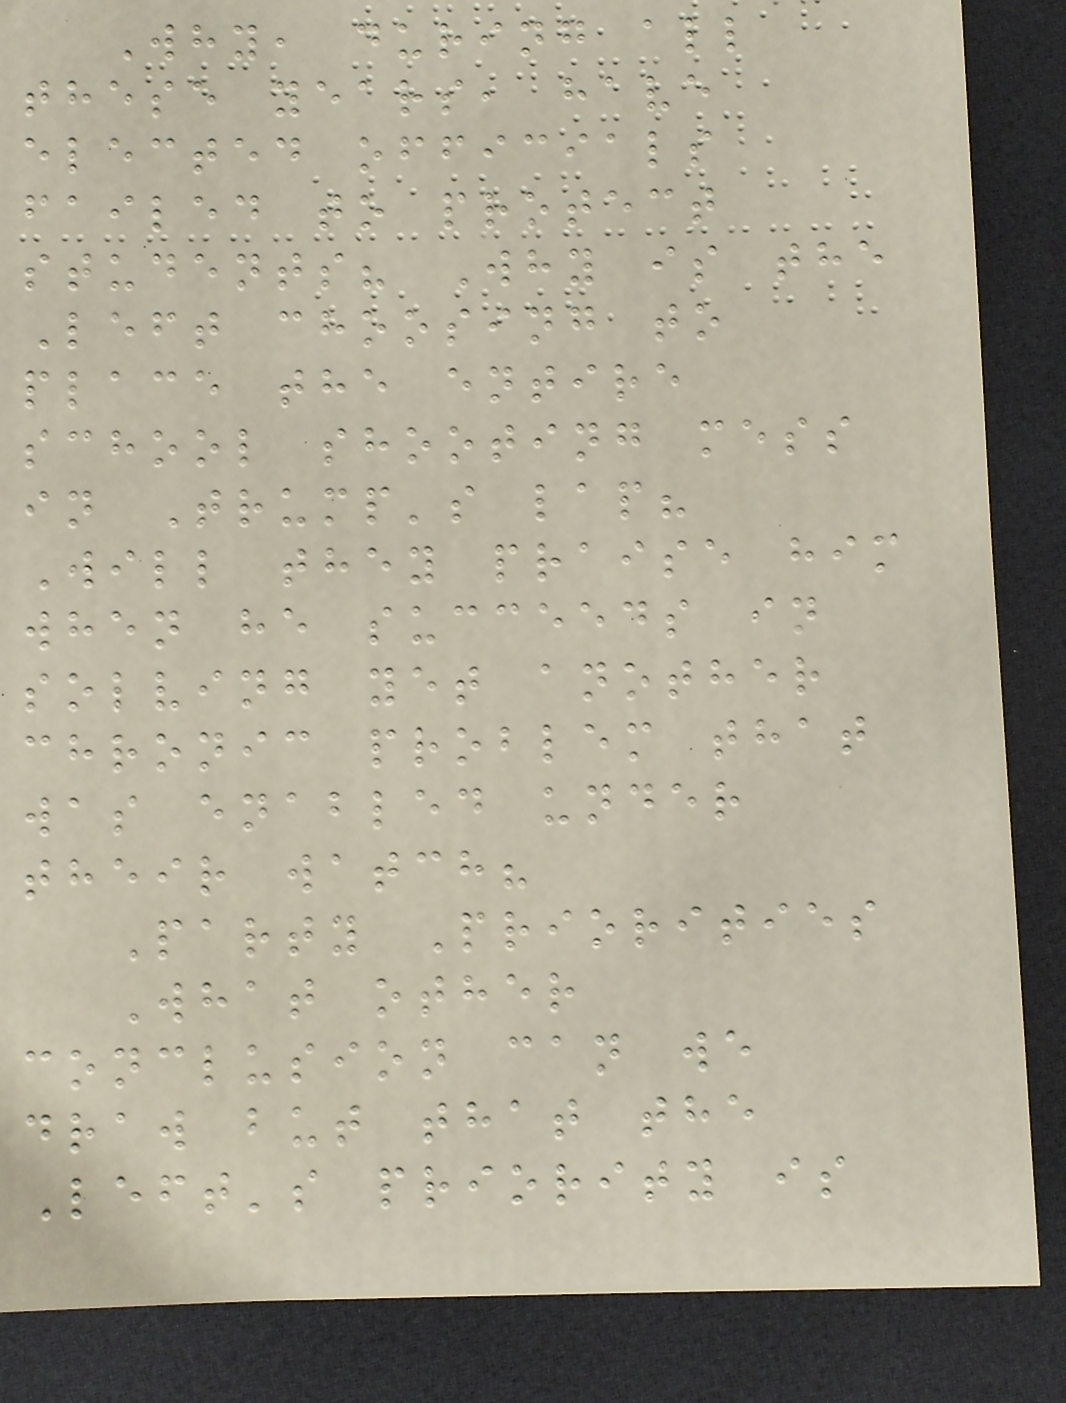Why, during all
these years, have
elected officials
failed to protect
students? Why is the
Left choosing to
place the entire
school shooting mess
in Trump's lap?
Will they praise him
when he succeeds in
solving yet another
chronic problem that
was enabled under
their watch?
Party Priorities
What other
conclusion can we
draw but that the
Left's priority is
